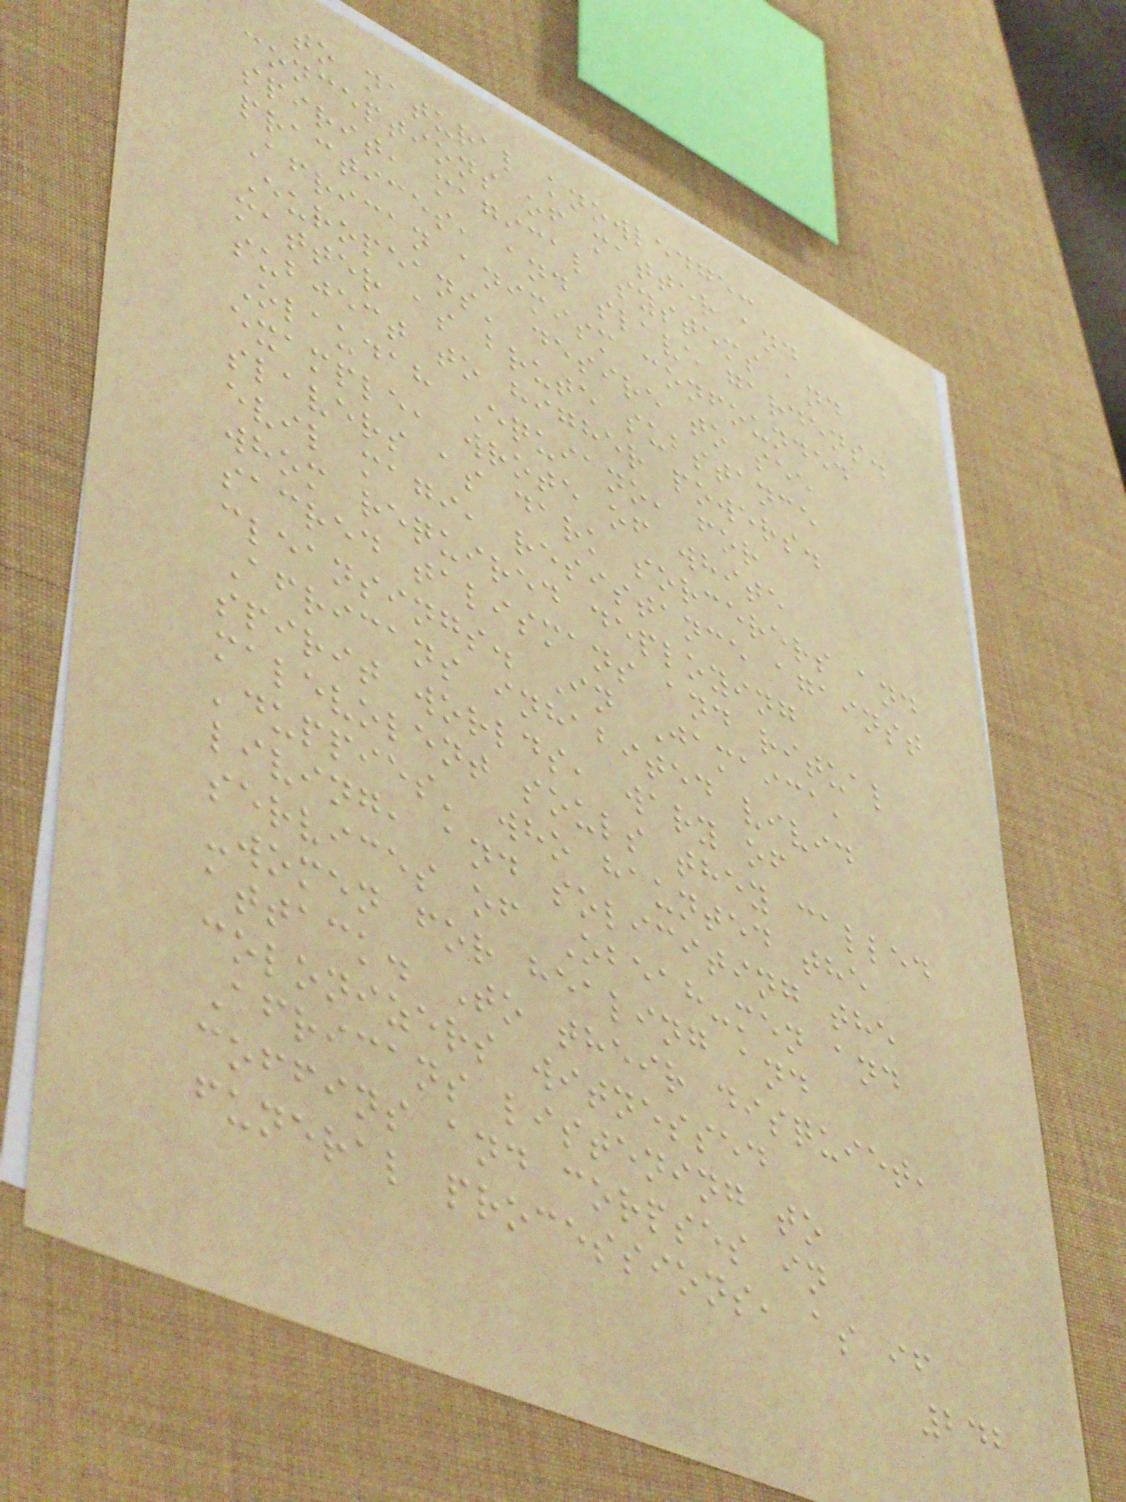to natural knowledge:
conceptions of matter and
spirit, magical systems and
practices, and slave gardens.
African animism confounded
Europeans' desire to see
matter as brute substance
subject to higher powers.
Olaudah Equiano, for
example, wrote of white
slavers as dark sorcerers and
evil magi, resistance against
whom required deploying
sacred talismans and ritual
cleansings. In Jamaica,
Africans inhabited vivid
spirit worlds, wary of
malevolent souls they called
'duppies' who haunted the
living, and soliciting the
services of Obeah-men and
-women for healing and
attack. To their disquiet,
colonizers witnessed
Africans listening to
coffins and corpses in
funeral processions, as if
242
